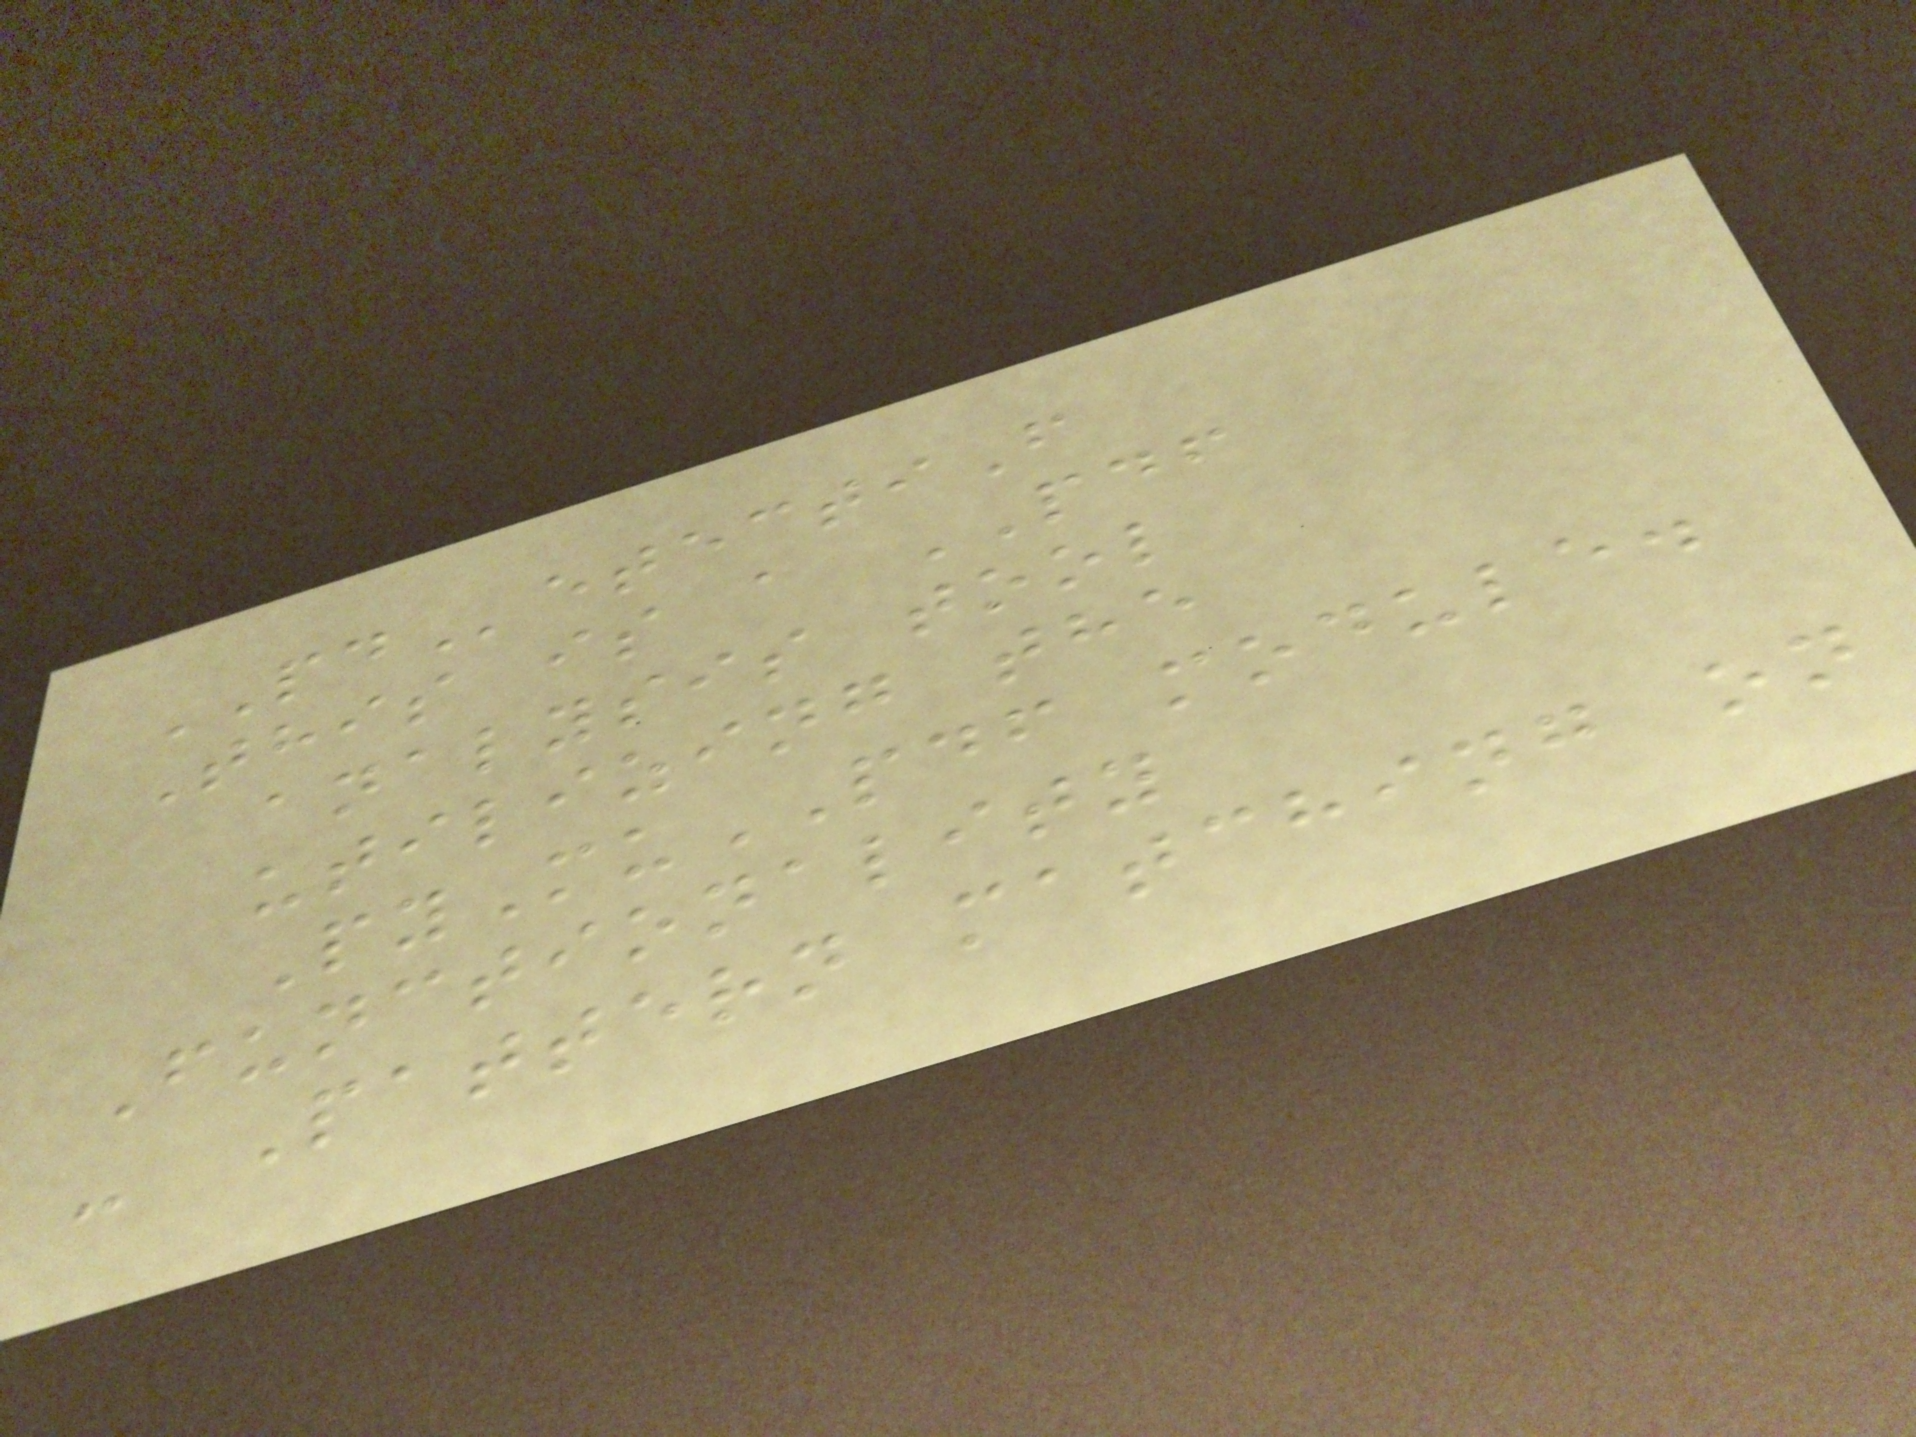PDetectiF
This is a PDF
analysis tool
utilizing the
PyMuPDF module.
Functionality
- Pattern matching on
